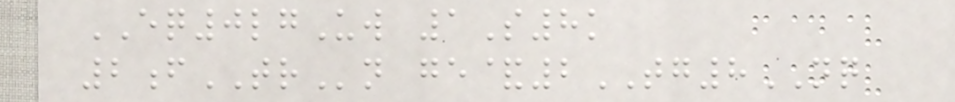EQ0lgUw 1S8k
2fTRn ge&2TG8NQ
